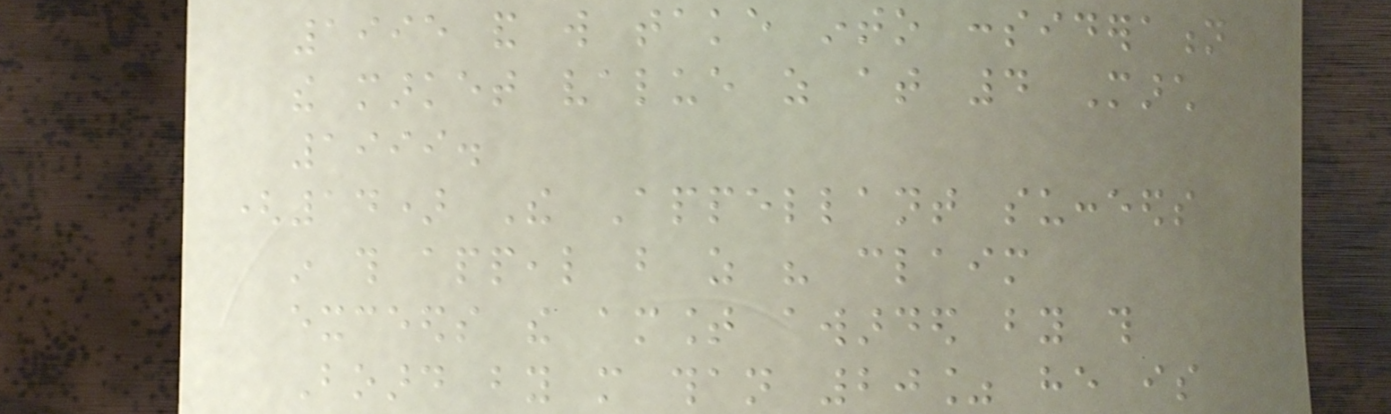1995 and will take into consideration
the market value as at 4 March
1999.
(14) The Appellant succeeds
in this appeal but as his claim
exceeds the amount awarded by this
Board by more than 20% he is
